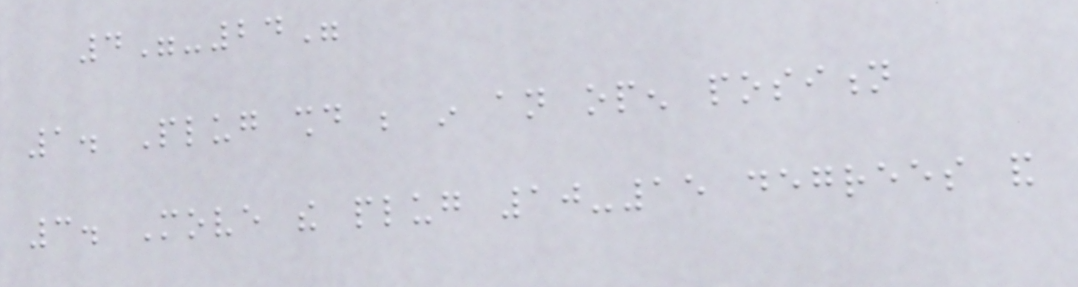4"-24"
1. Plug should be in an open position
3. Move the plug 10-15 degrees and
